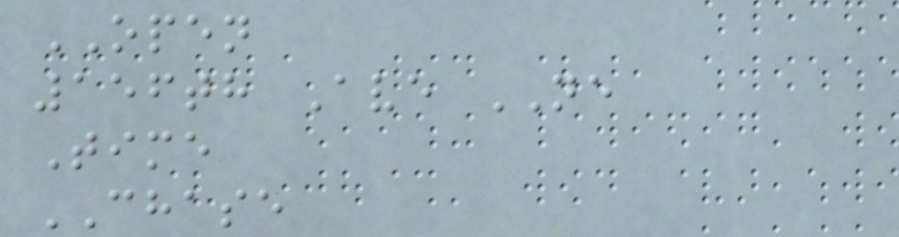OPEN
156th Ave NE
Time
CHASE
